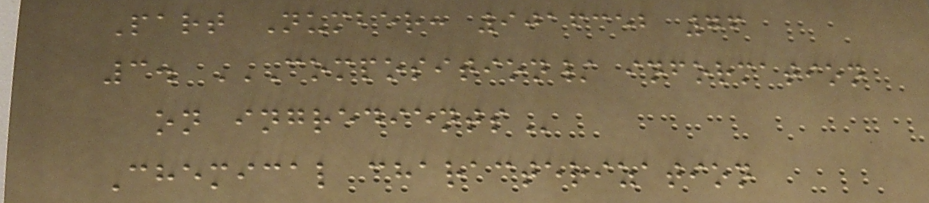Part Number: 9016352 76
3. COMPOSITION/ INFORMATION
ON INGREDIENTS
Chemical characterization
